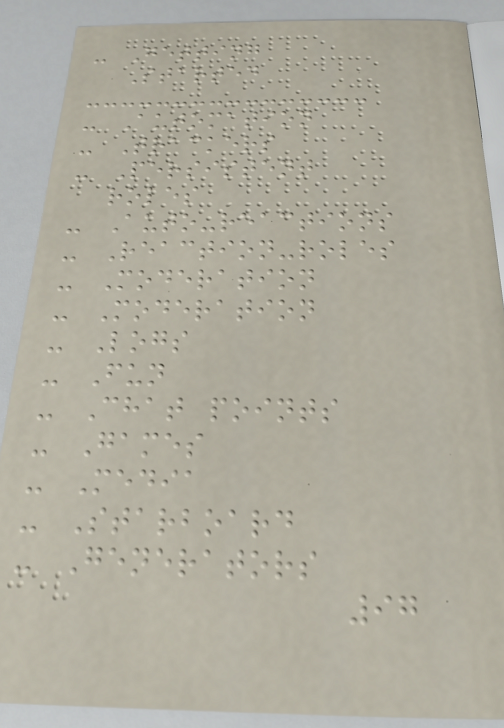- Getting
Started
- Automation
- Trackers
- Persistent
roles
- Auto-reactions
- Reaction-roles
- Moderation
- Moderation
- Logs
- Fun
- Chat points
- Games
- Media
- Starboard
- Generators
97
